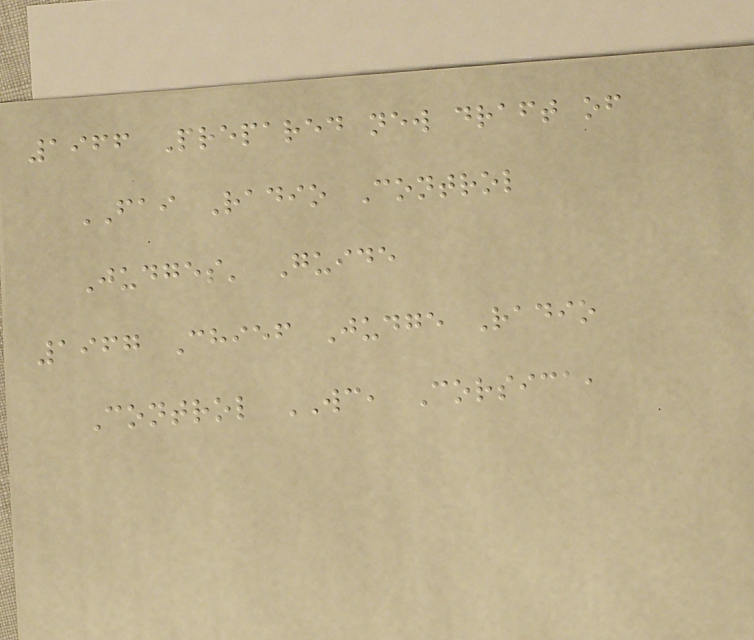1966 Prepared new draft of
FAI Radio Control
Judges' Guide
1967 Chief Judge Radio
Control WC, Corsica,
